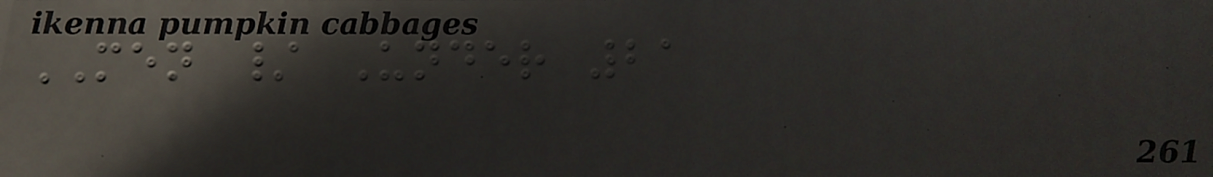MEN / Under 21
